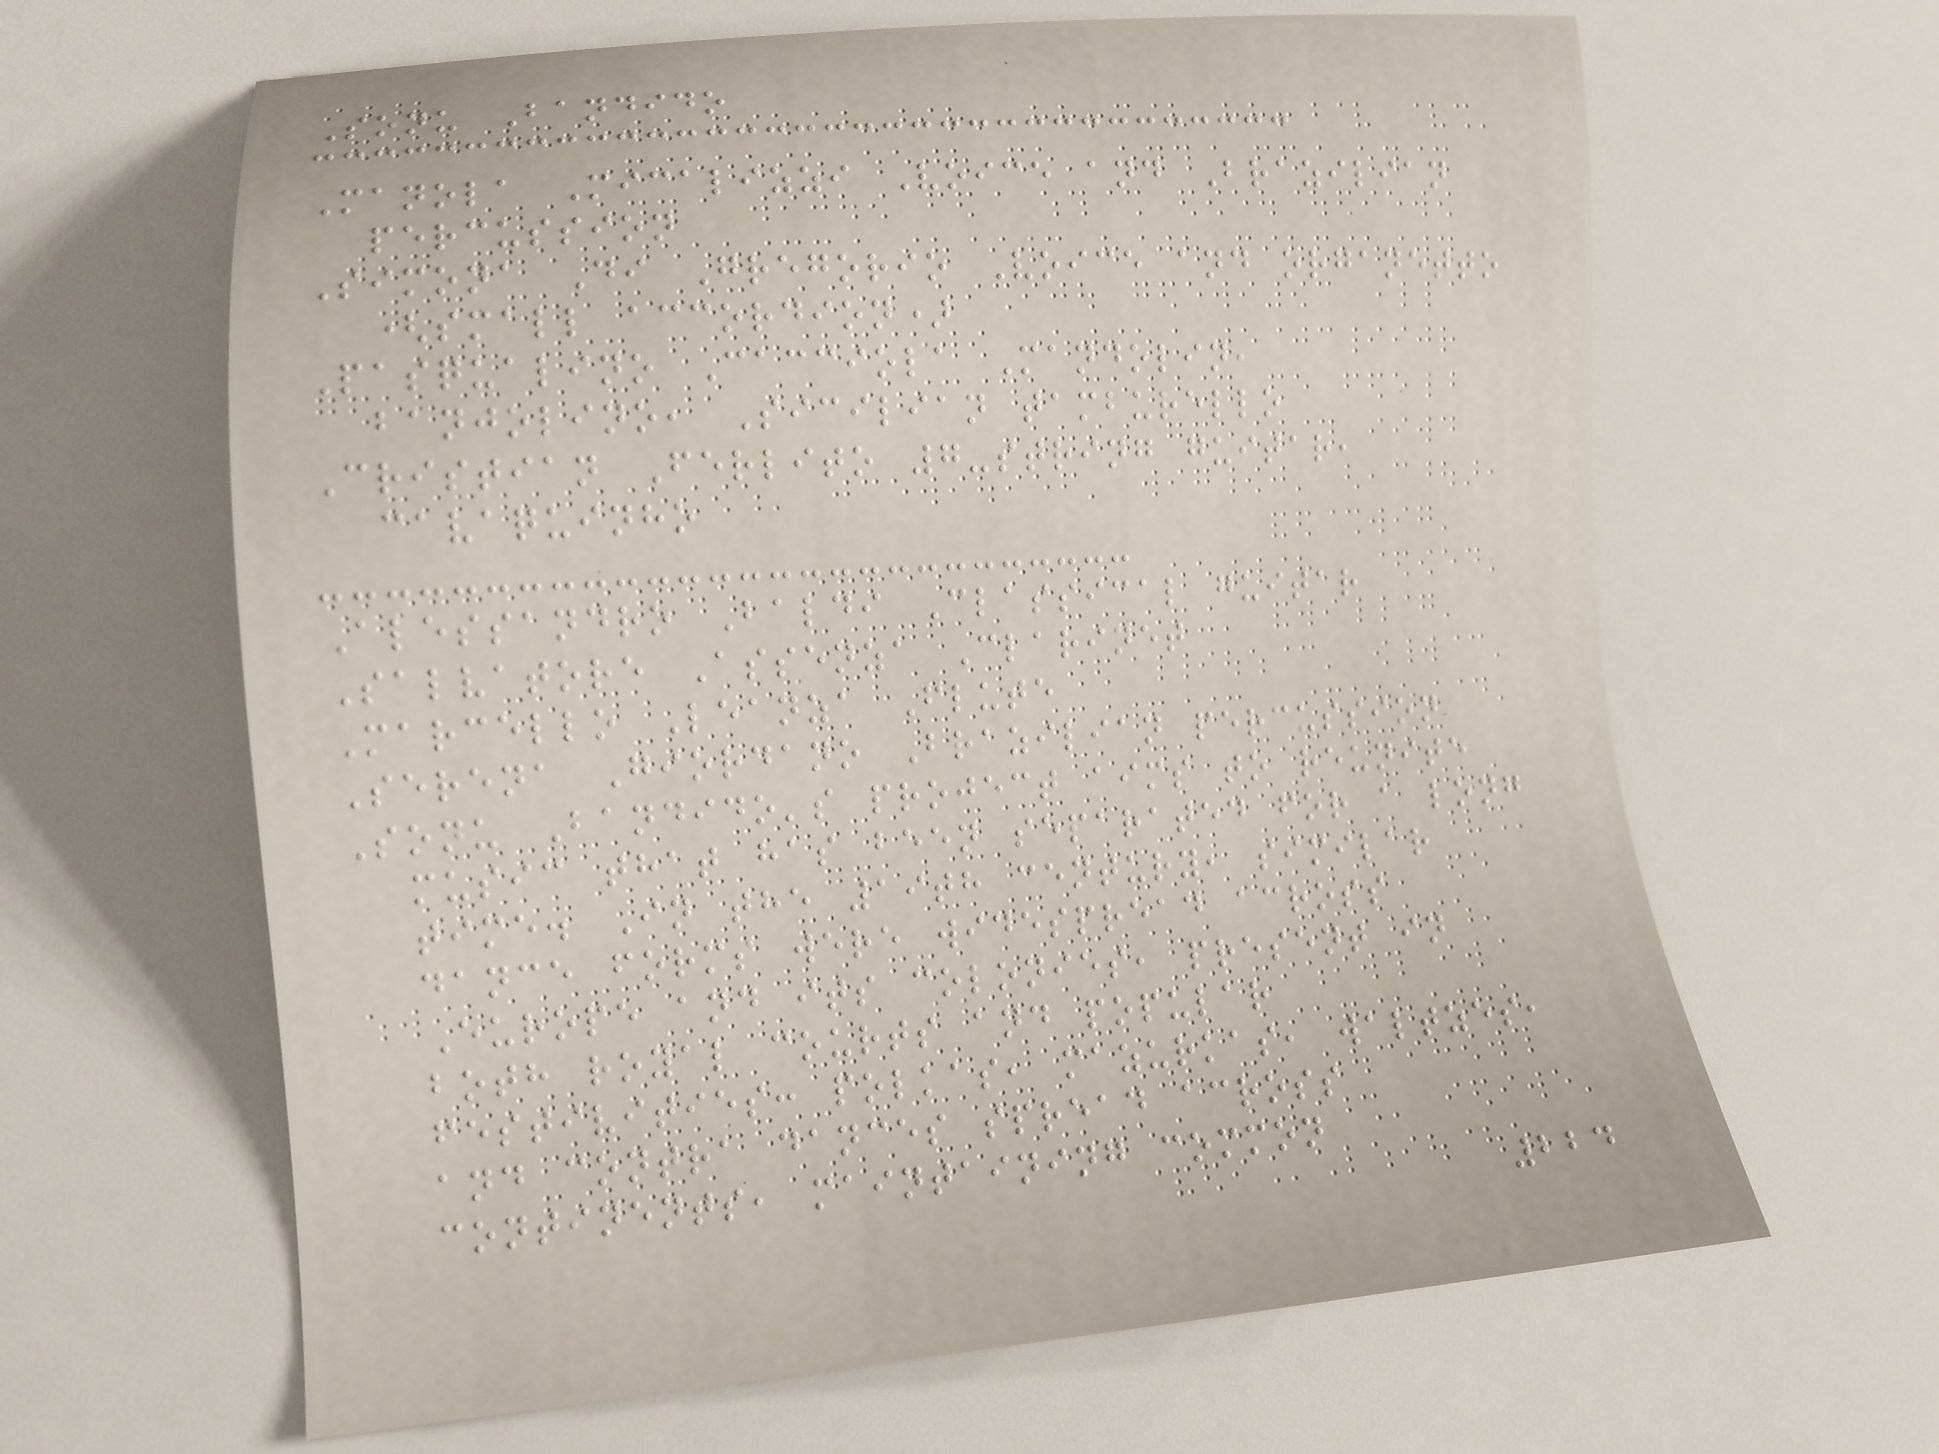Sonu Bandido
Manola Micalizzi Voice and Brazilian
percussion
Simona Di Gregorio Voice and organetto
(small accordion)
Pasqualino Cacciola Mandolin,
banjolino, Sicilian tamburello
Cristian Ferlito 7-string guitar,
cavaquinho
Alessandro Baldi Classical guitar
Salvatore Assenza Clarinet
Marcello Leanza Flute
Serena Giordano Brazilian percussion
Sonu Bandido's project aims to reunite
music that has been separated for a long
time. In the 19th century, similar
dance forms were widespread across
Europe and its colonies, present in
both royal courts and popular
festivities: polkas, mazurkas, waltzes,
and contra dances spread across
continents, maintaining common
224
